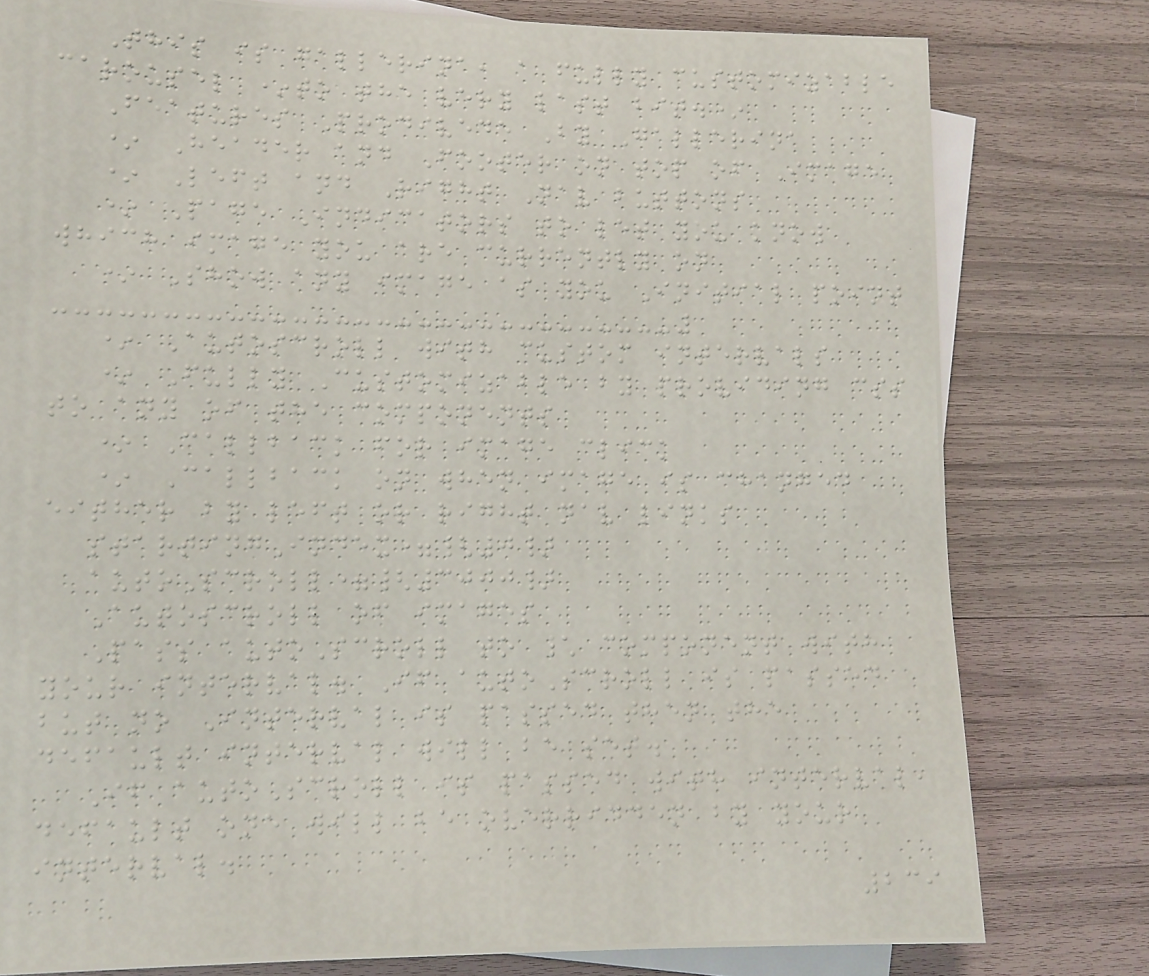This is gallerina, a fully customizable
carousel *to the very last bit.*
Features Prodivede By Gallerina
* Header and Footer on top of Image
* Left and Right Nav buttons
* Page Indicators to let you know
which image you are currently on
* Show any image as you Initial point
* Autoscroll with custom intervals
* Fully Customizable by providing css
to any of the components
* Callback for image click
* Callback on when image is changed
either by left or right nav links
startingIndex={0}
autoScroll={3000}
Autoscroll of images
Pass autoScroll to \ component with
your interval. If autoScroll is passed
but no Interval is passed then the
default interval will be set.
If autoScroll is passed with interval,
default one will be overridden by your
interval.
239
